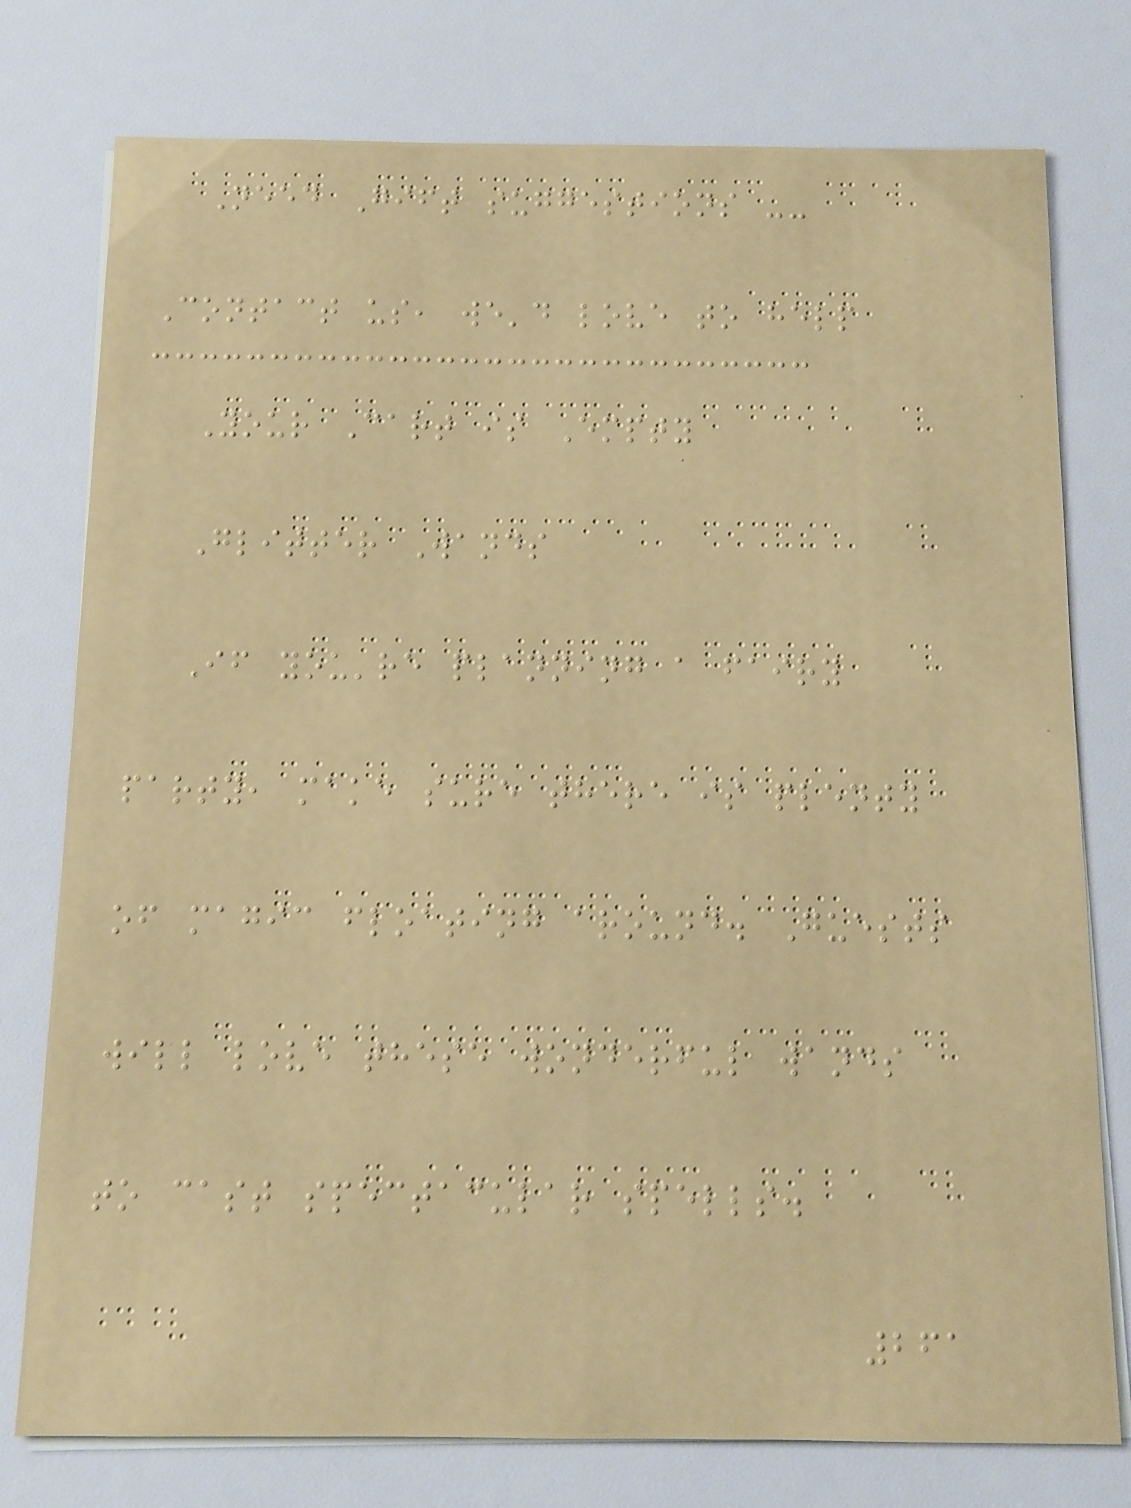Need Gift suggestions --
Contact us, we'd love to help
Your Cart is Empty
Glitter Wands
If you're planning a fairy
party, make sure there is plenty
of magic floating around. Guests
will love these wonderful wands
to cast spectacular spells.
261
